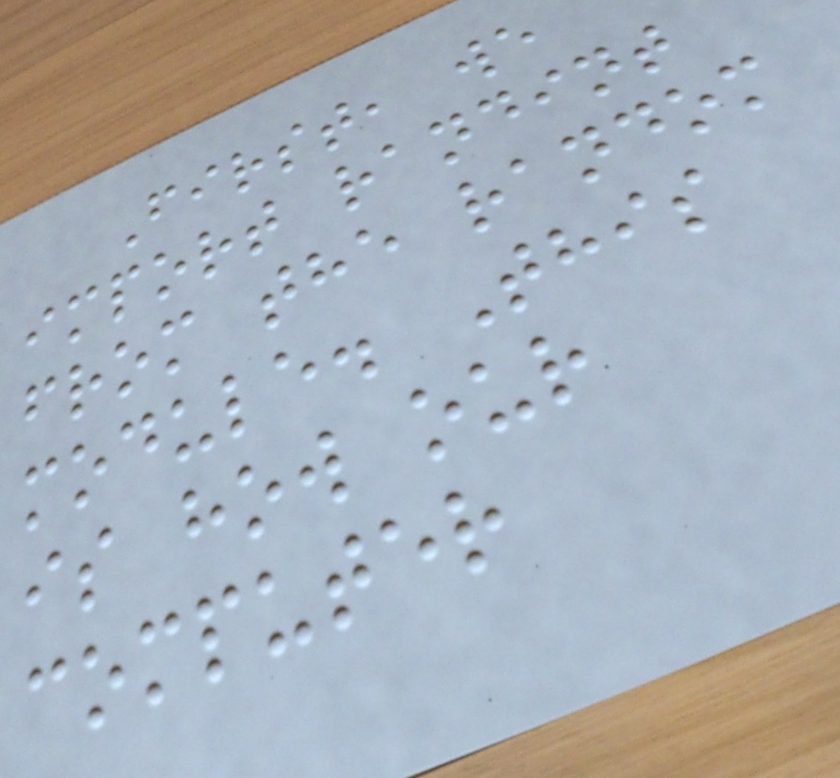First, we
import randint
from the random
module. This
is how our
computer
